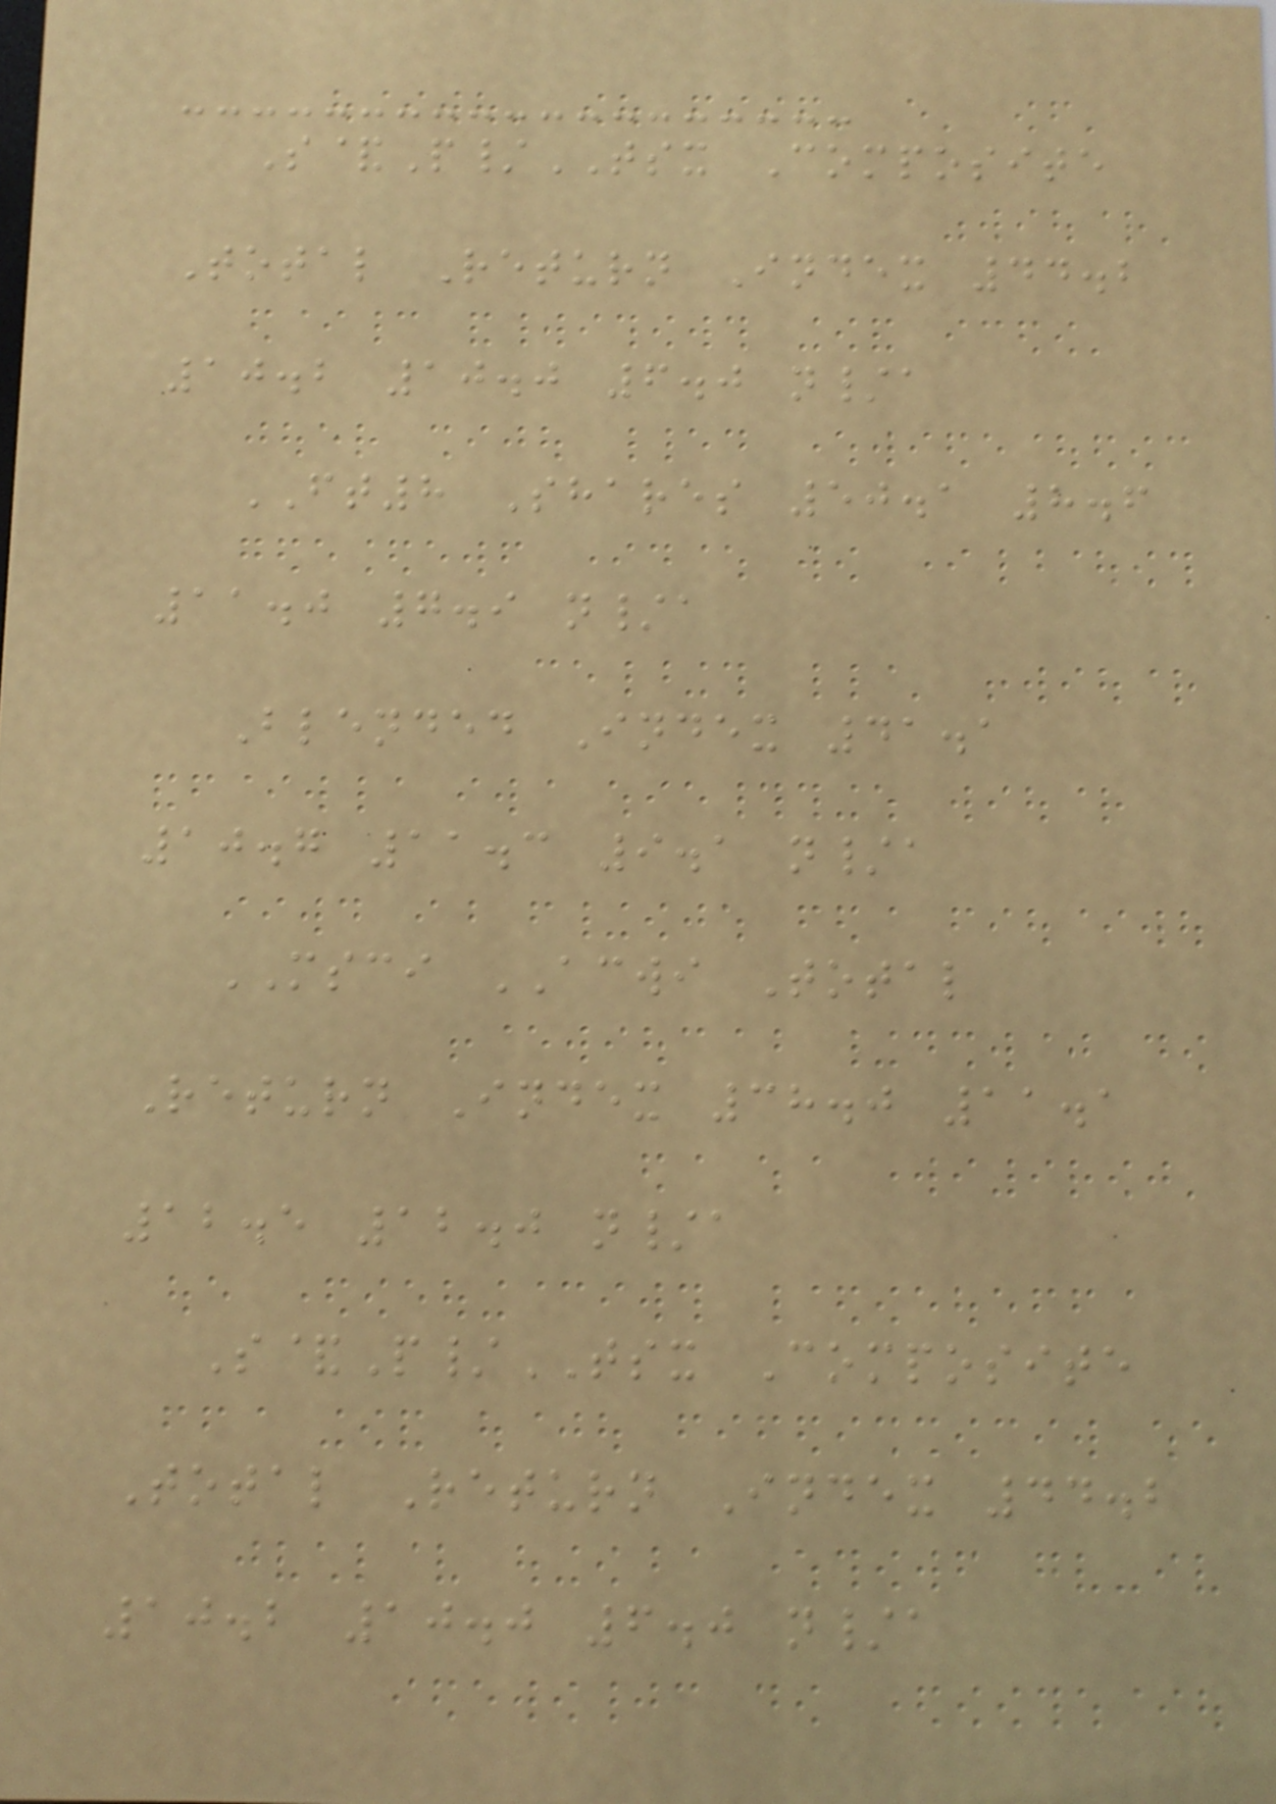S&P/TSX Composite
Total Return Index 44.2
10.2 10.0 6.0 n/a
FT8 Shares 50.1 8.6
11.0 7.9 n/a
Blended Index 41.1
10.7 11.3 9.1 n/a
MSCI ACWI Total
Return Index 38.0 11.1
12.5 12.0 n/a
S&P/TSX Composite
Total Return Index 44.2
10.2 10.0 6.0 n/a
